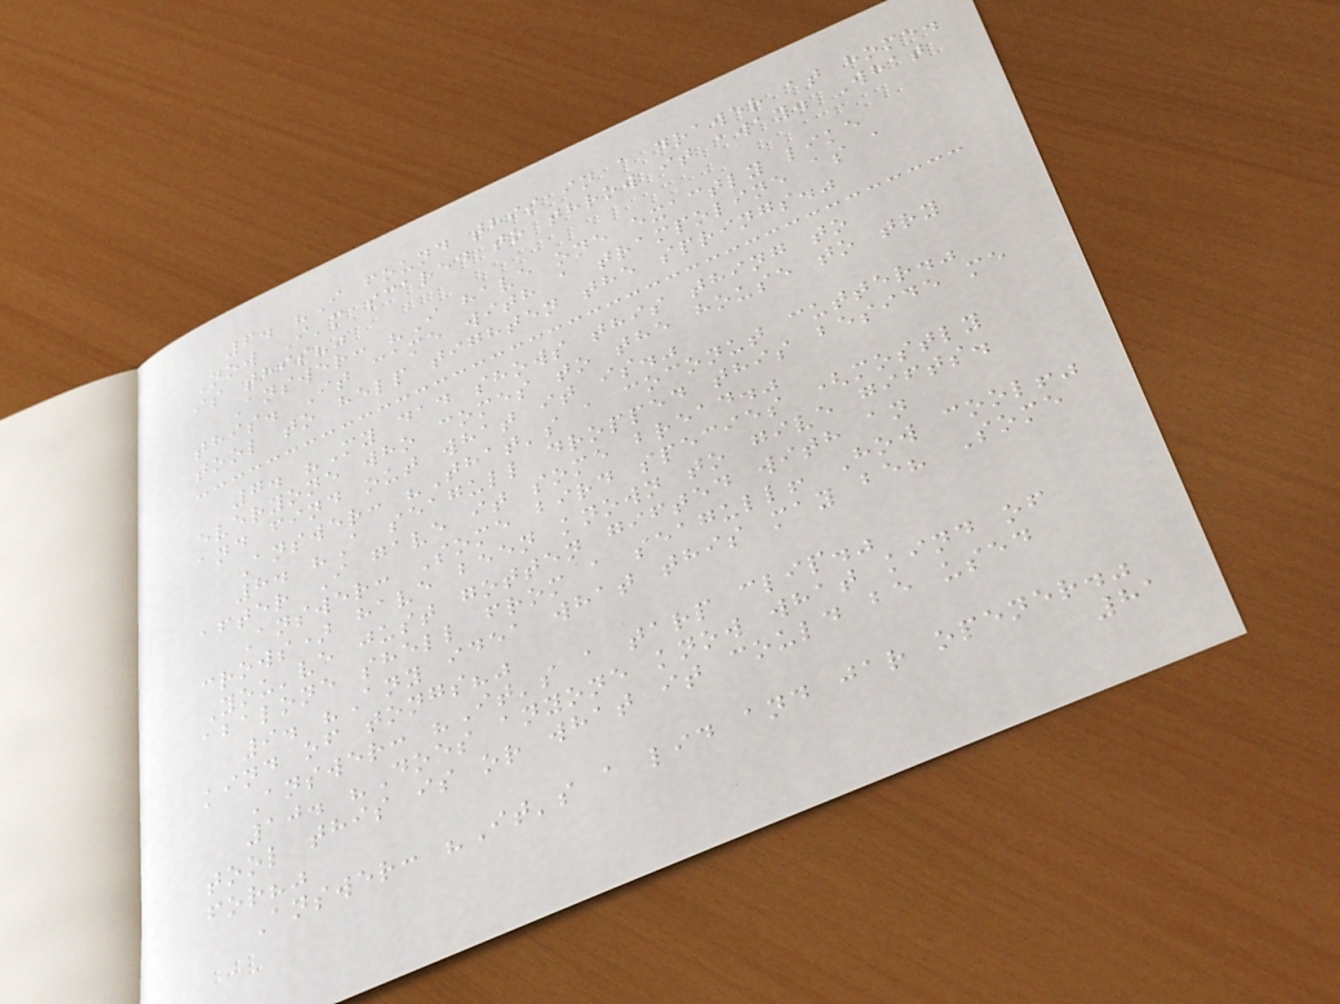6. "I found this in a drawer at home.
Now I'm scared to throw it away. What
is this?"
Answer: "I have one exactly like
this. It came with a trampoline as a
tool to help tighten the springs."
7. "My dad shows this thing to
everyone who comes to the house to try
and find out what it is."
Answer: "That's a coconut cutter."
8. "A seagull dropped this beside me
after I gave it some bread."
Answer: Some bird species (mostly
crows) have been known to give gifts.
You've just gotten gifted with an
abalone shell from a seagull! How cool!"
9. "Any idea what this may be? Some
kind of tongs?"
Answer: "It's a tarp clip."
10. "Does anyone know what kind of
tool this is or what it could be used
for?"
Answer: "It's a lid and jar opener."
81
